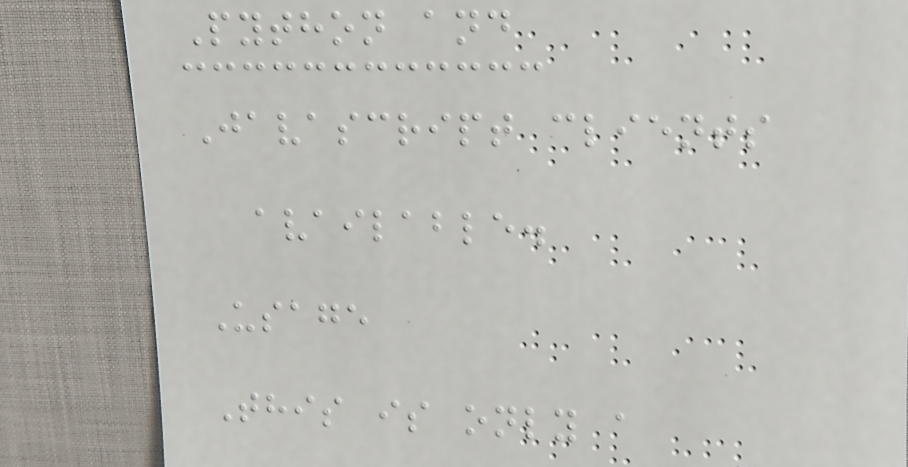Python and
Javascript clients
available.
Usage
This is only a
